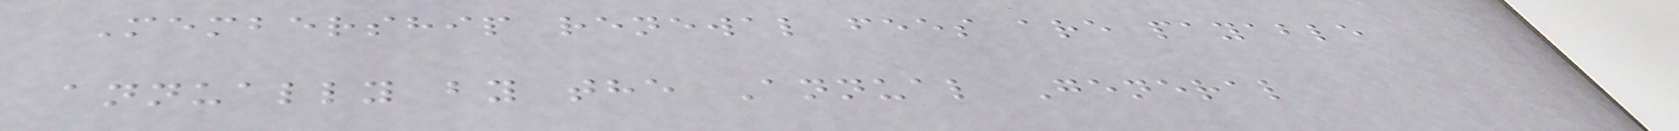Membership renewal fees are payable
annually by the Annual General
